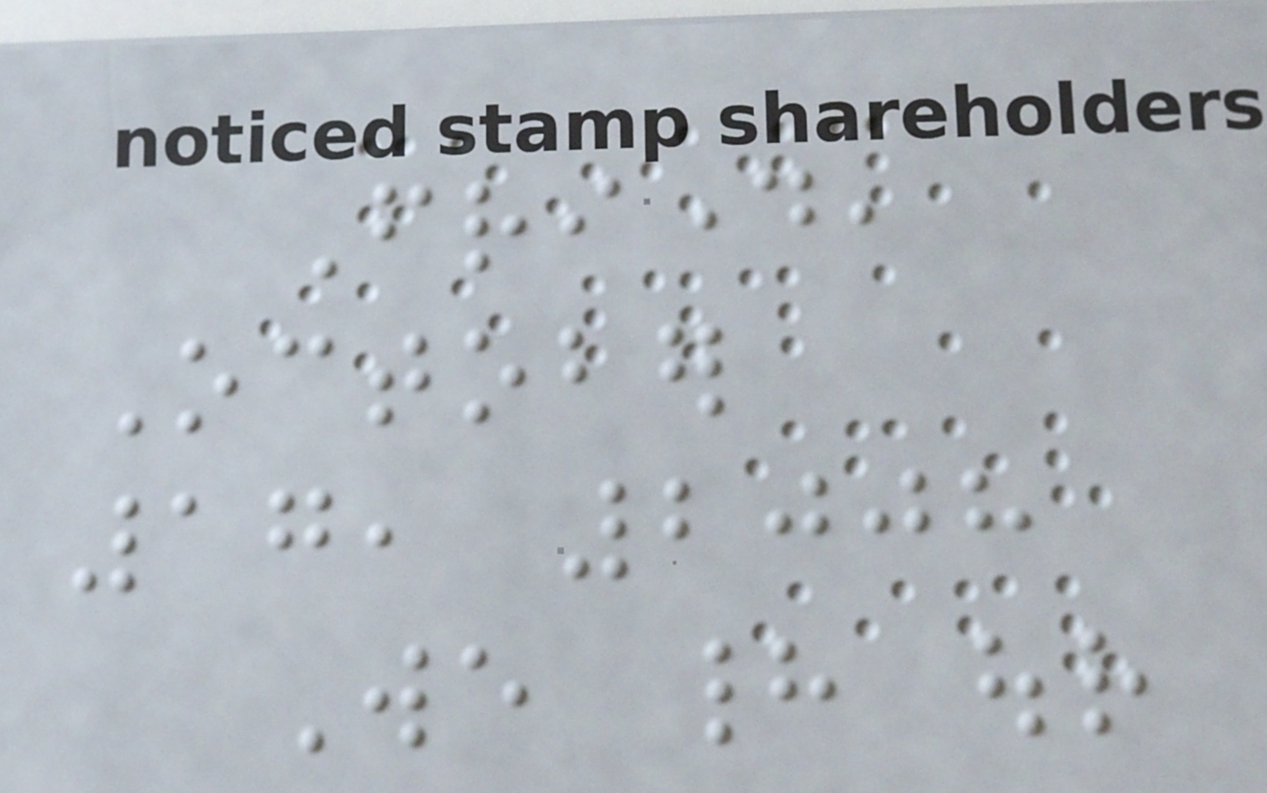Friday,
October
17, 2008
We had our
